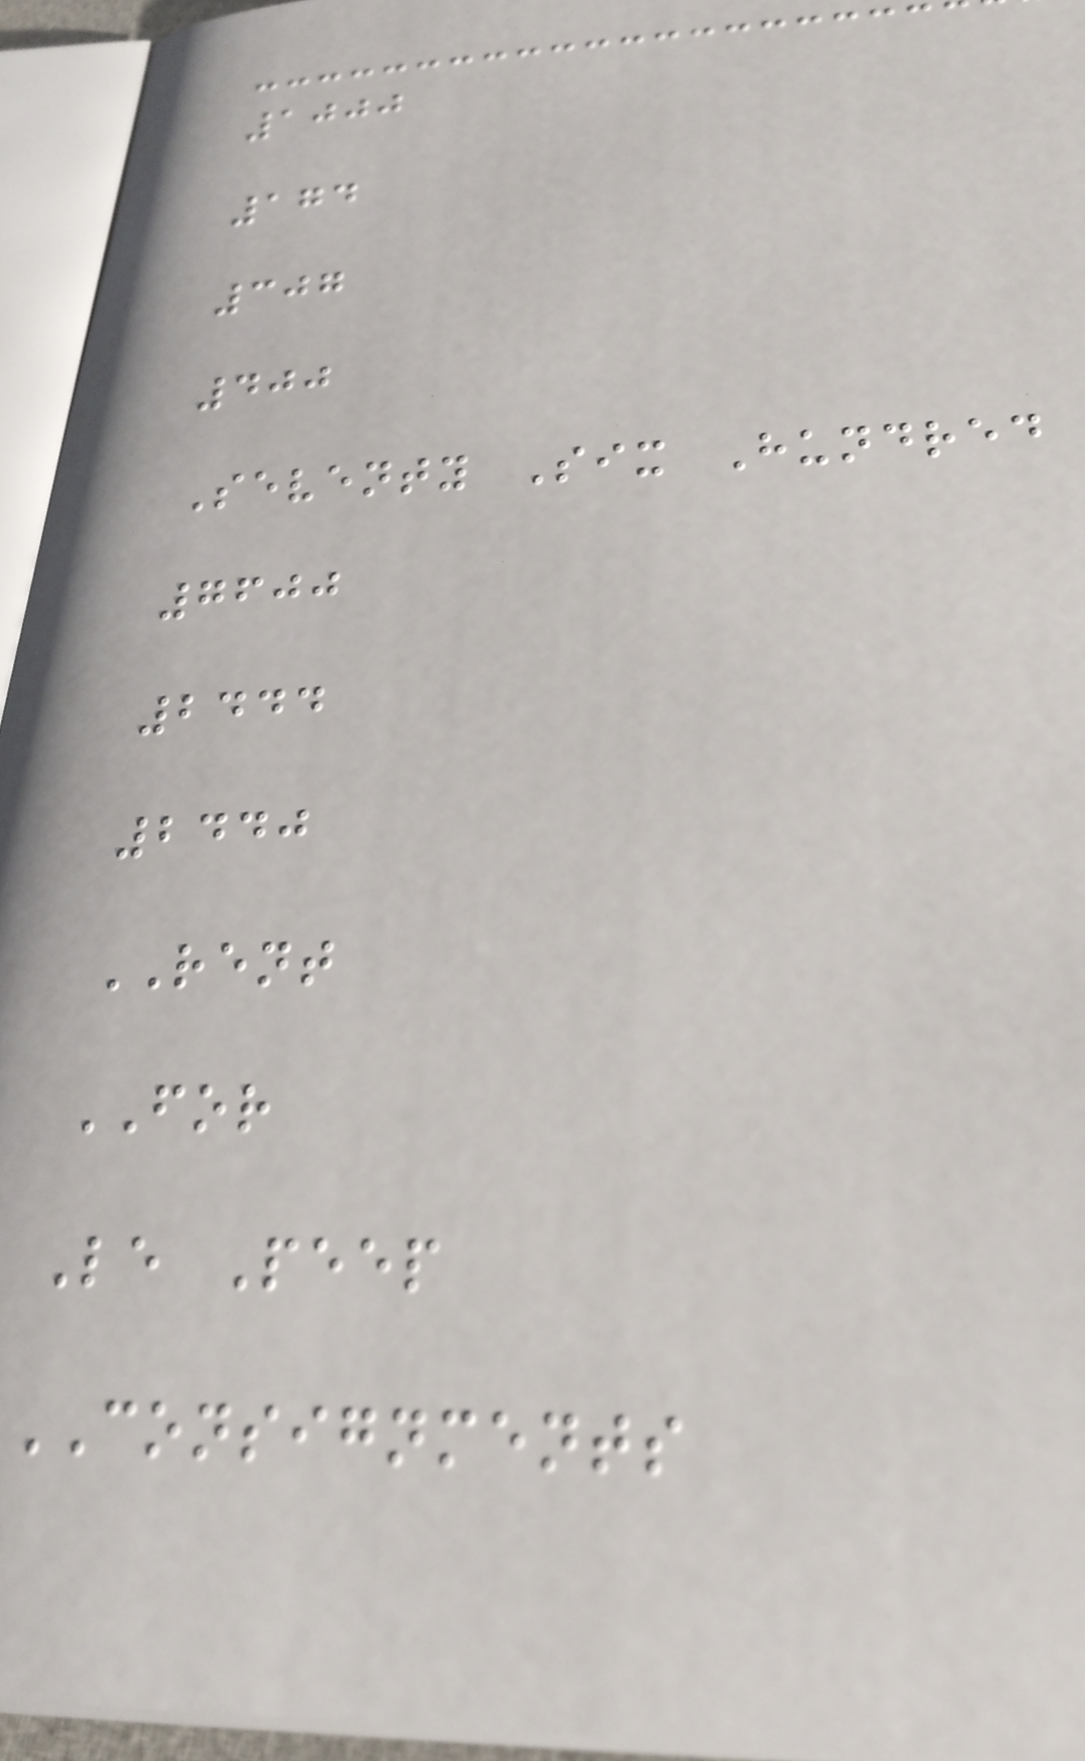1000
174
307
400
Seventy Six Hundred
7600
2444
2440
RENT
FOR
Le Peep
CONSIGNMENTS
